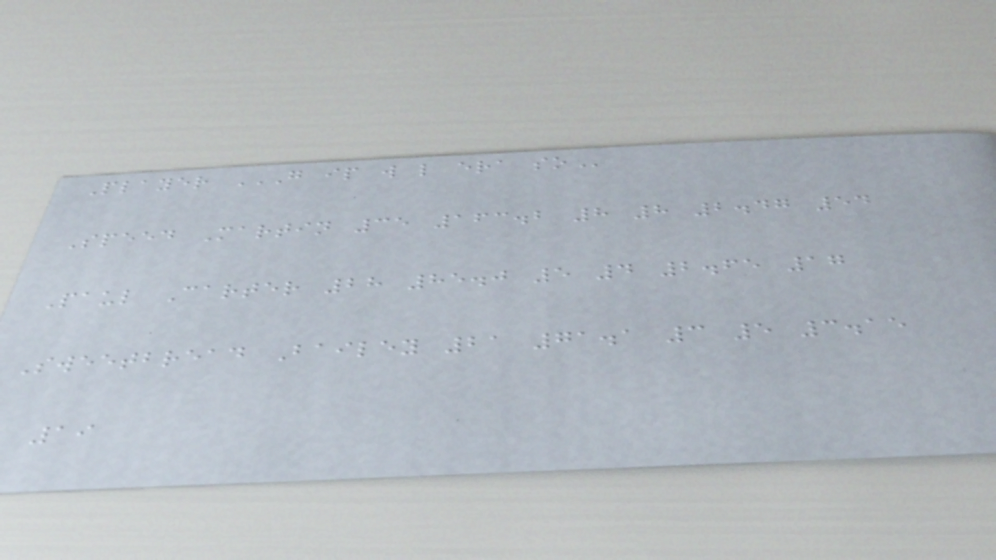Player G IP W L ERA SO
Speed Martin 35 163.2 8 8 2.47 54
Paul Carter 28 85.0 5 4 2.65 17
Sweetbread Bailey 21 71.1 3 5 3.15
19
